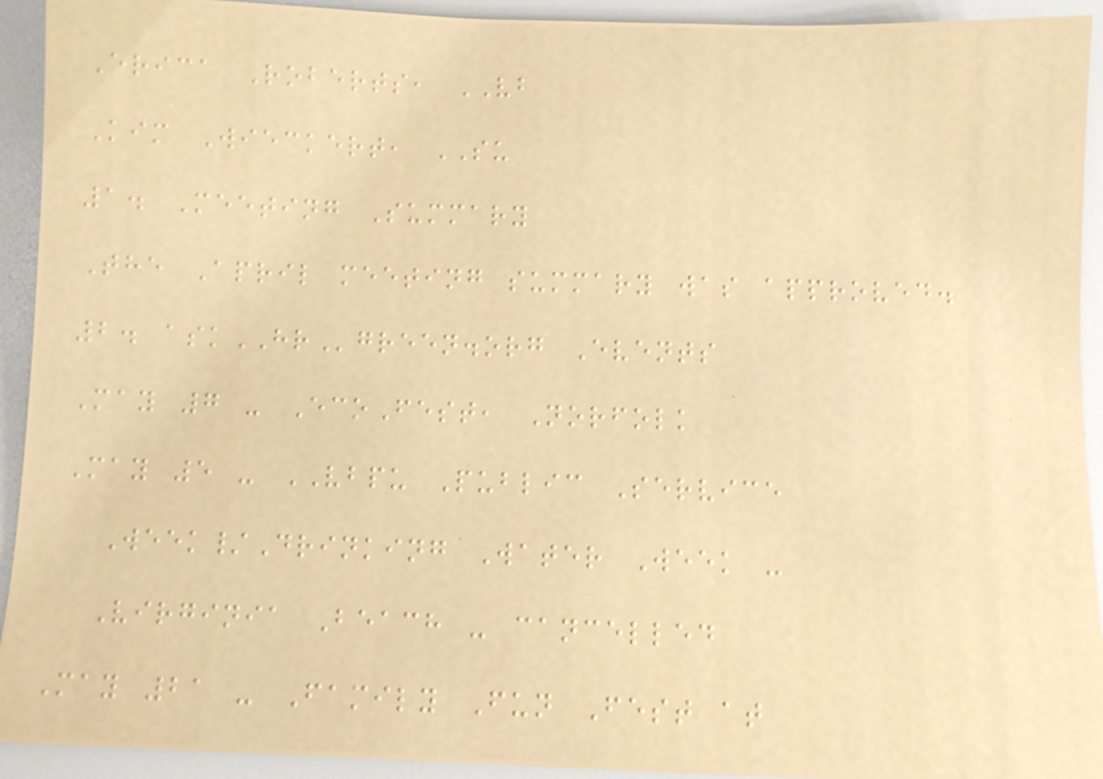Erica Roberts, VB
Kim Wieckert, SU
1. Meeting Summary
The April meeting summary was approved.
2. askHRgreen.org Events
May 7 - EcoFest, Norfolk
May 5 - VBPU Public Service
Week/Drinking Water Week -
Virginia Beach - cancelled
May 21 - Family Fun Fest at
